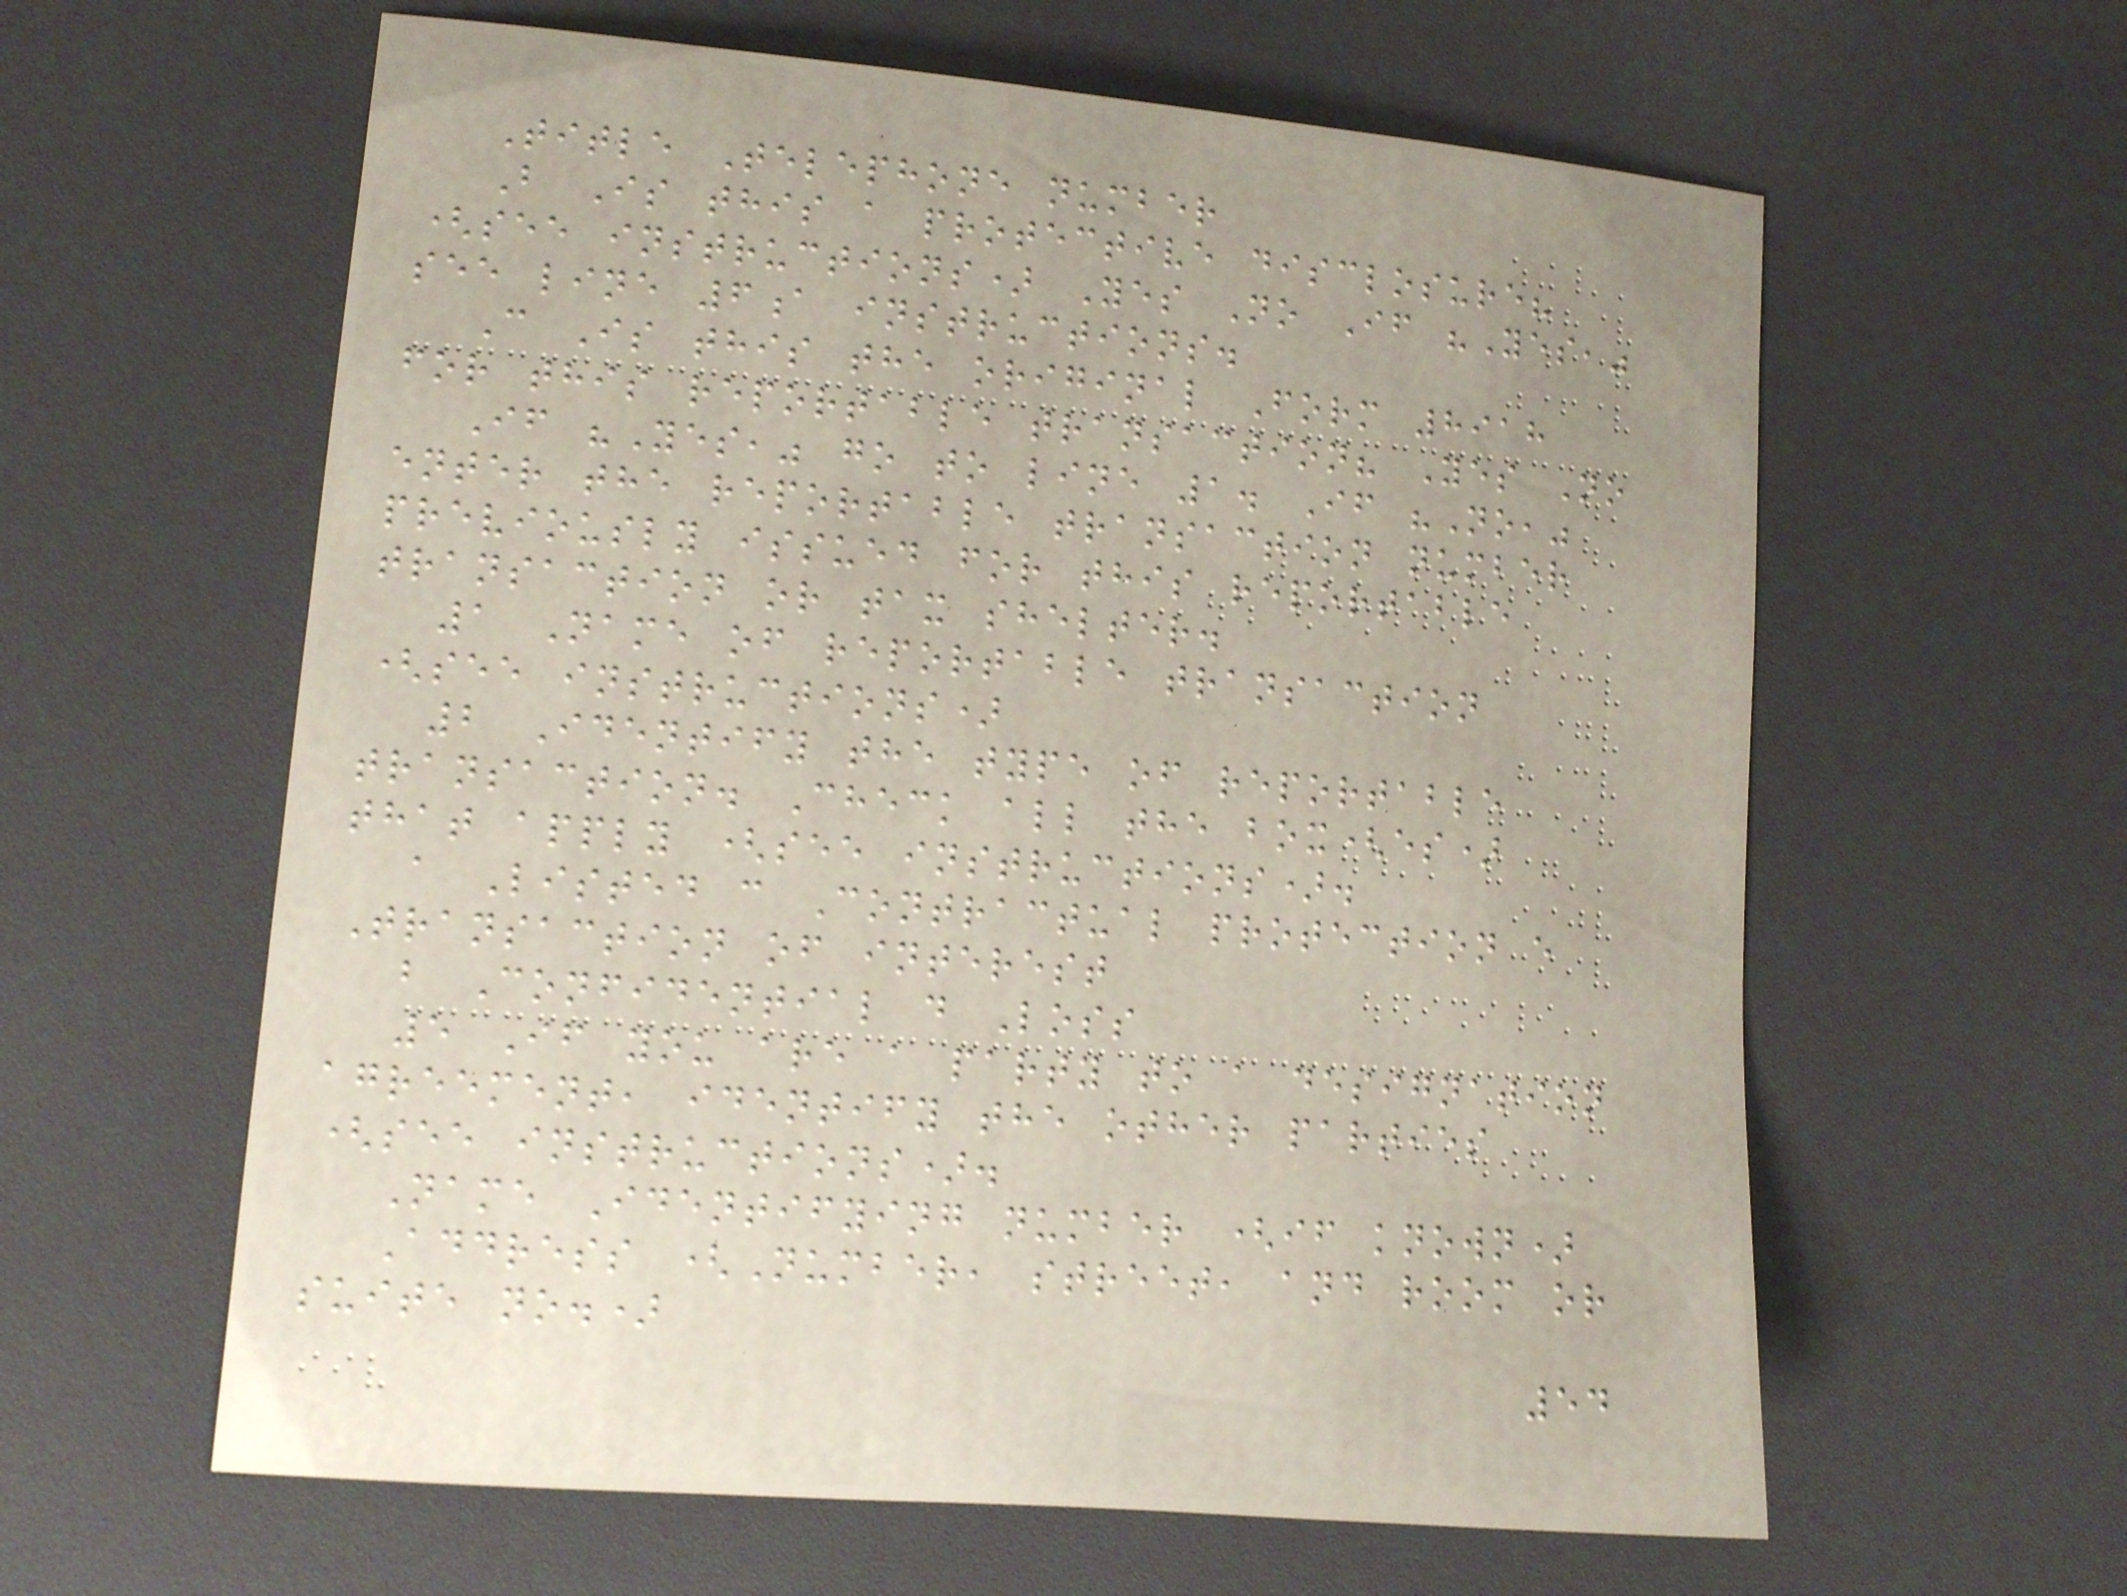Title Telephone number
B Is this a protective disclosure?
(see instructions) Yes No If "Yes,"
see line 6a instructions.
C Is this the original Form 8918
for this reportable transaction? Yes No
If "Yes," go to line 1. If "No,"
enter the reportable transaction number
previously issued for this reportable
transaction or tax shelter.
1 Name of reportable transaction
(see instructions)
2 Identify the type of reportable
transaction. Check all the box(es)
that apply (see instructions).
a Listed c Contractual protection e
Transaction of interest
b Confidential d Loss
5 If you are a party to a designation
agreement, identify the other parties
(see instructions).
Name Identifying number (if known)
Address (Number, street, and room or
suite no.)
54
